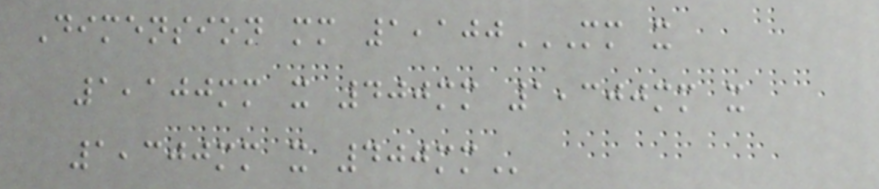Dimension mm 1,100MM X
1,100MM X 400MM 1,300MM X
1,300MM X 400MM
